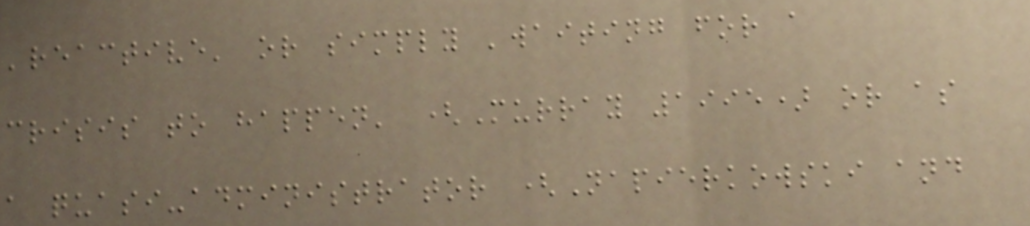'reactive' or simply 'waiting for a
crisis to happen' (Murray 1995) or as
a quasi-administrator (Napierkowski and
